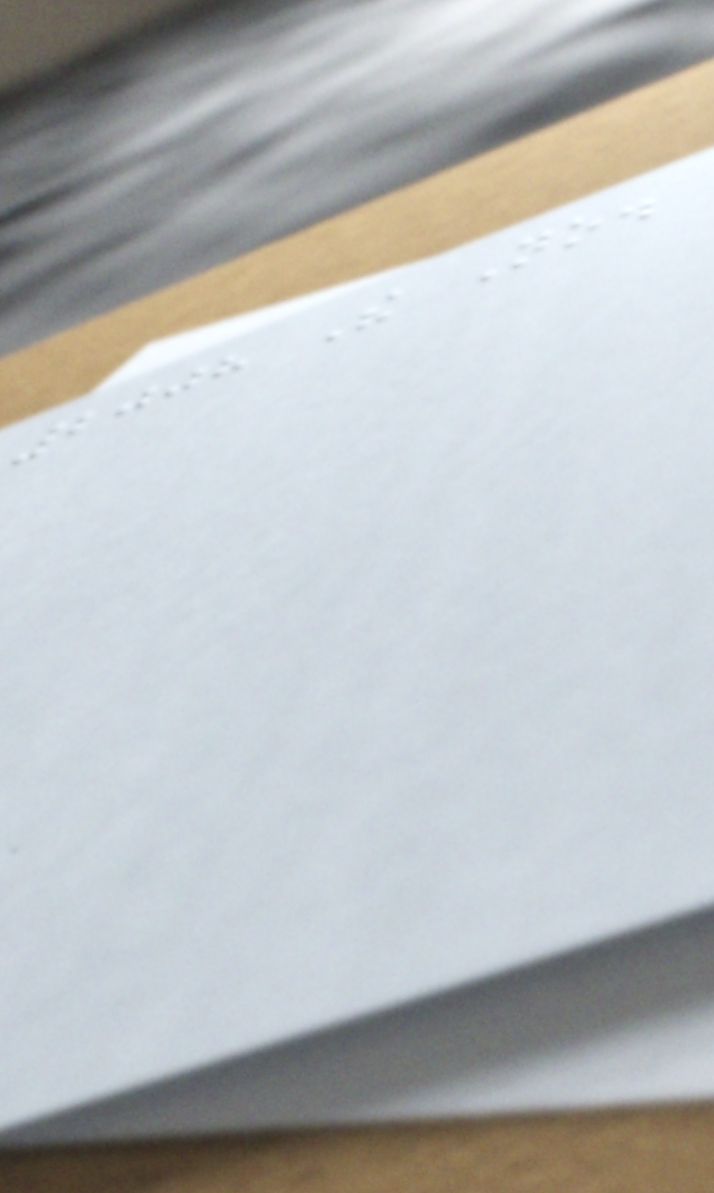2008 The No.
